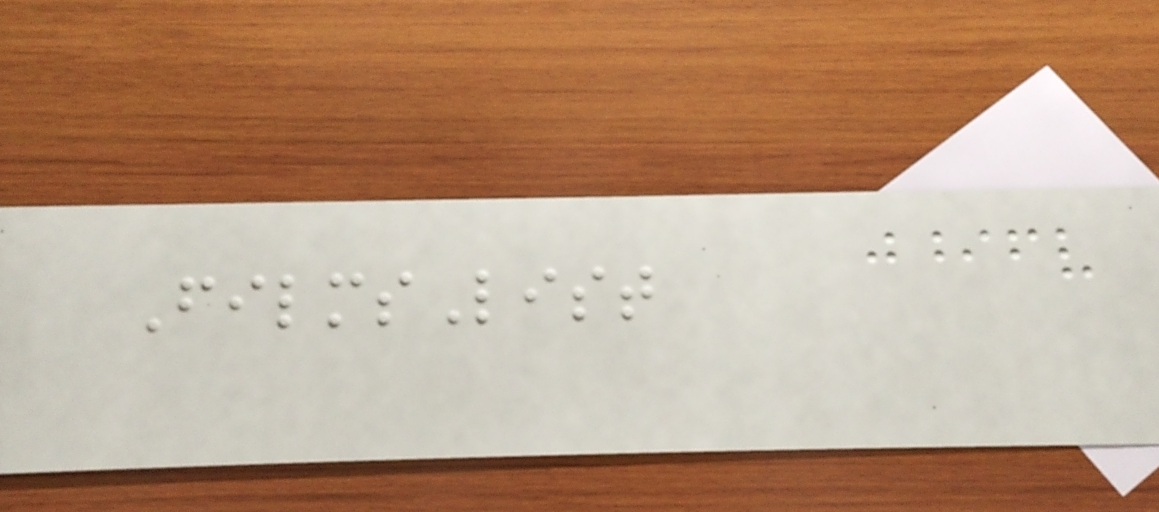FilmsList
